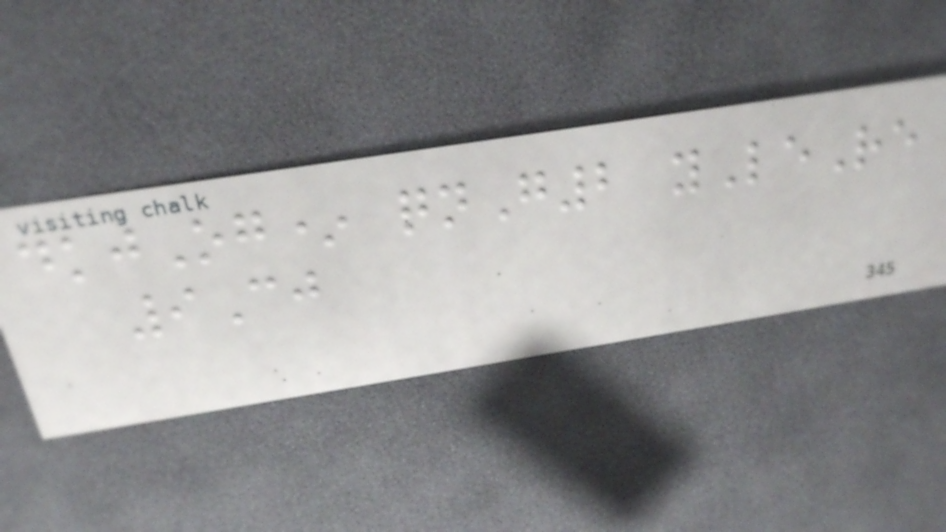dkjOg* qnG2 yLeRe
9Cj
